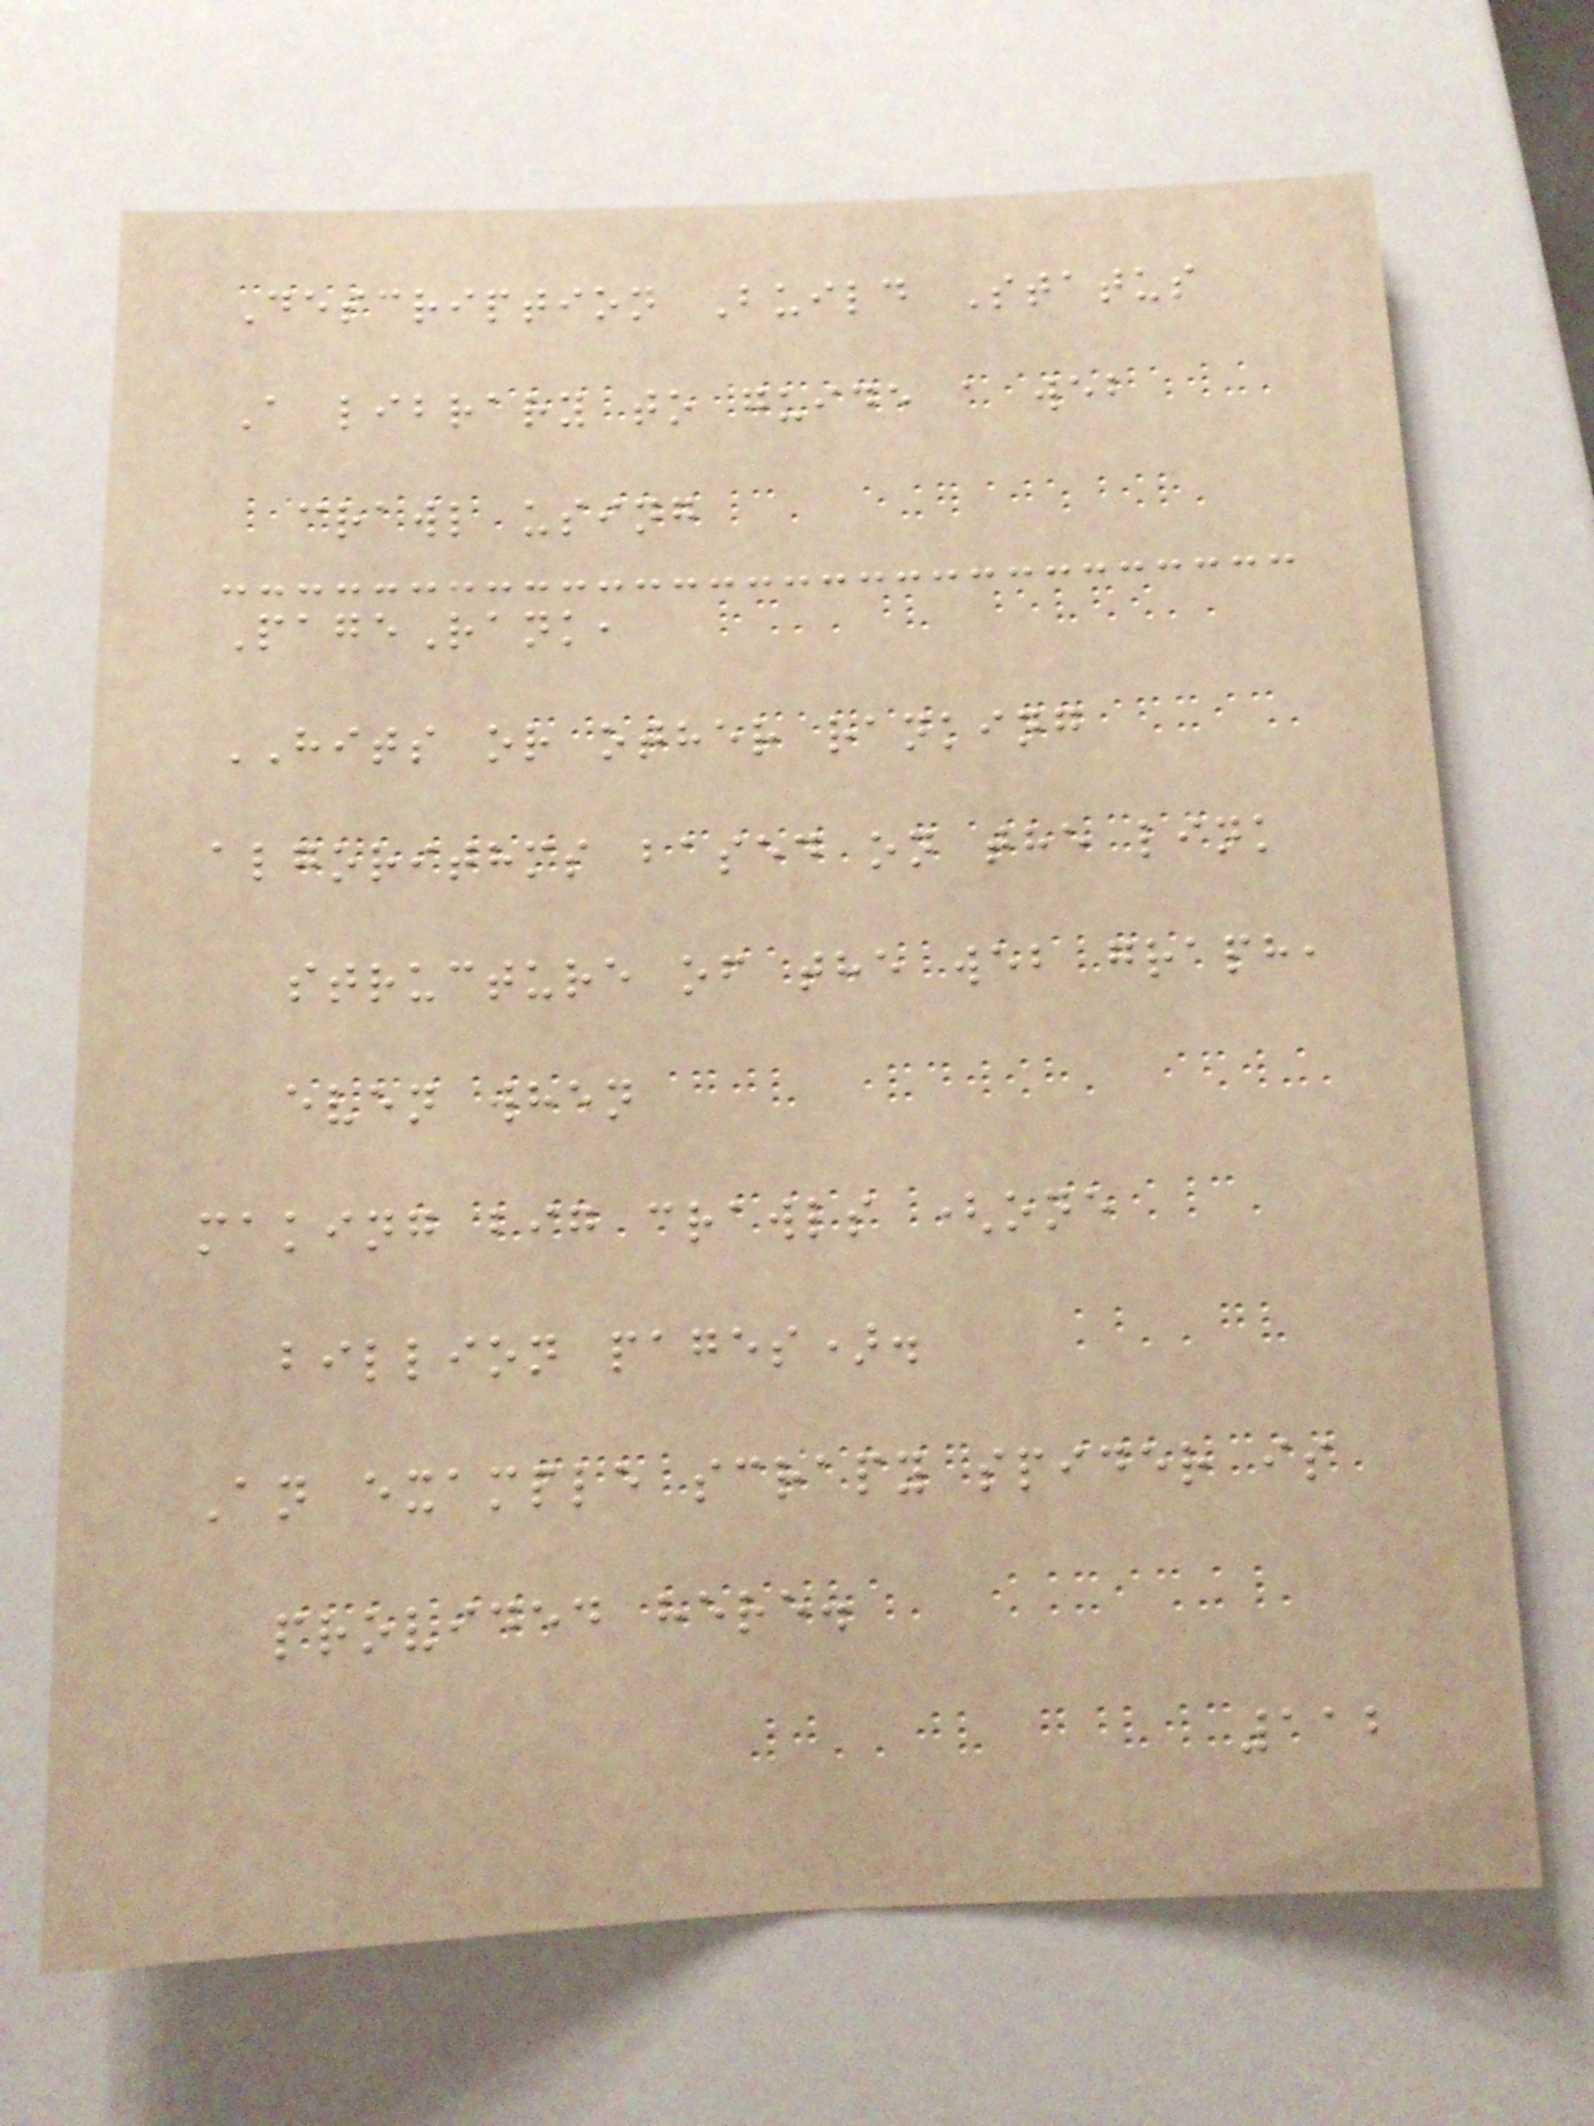Description Build Status
A library to guide a web
crawl using
PageRank,
HITS or other ranking
algorithms based on the link
structure of the web graph,
even when
making big crawls (one
billion pages).
An example scrapy spider is
provided here.
112
